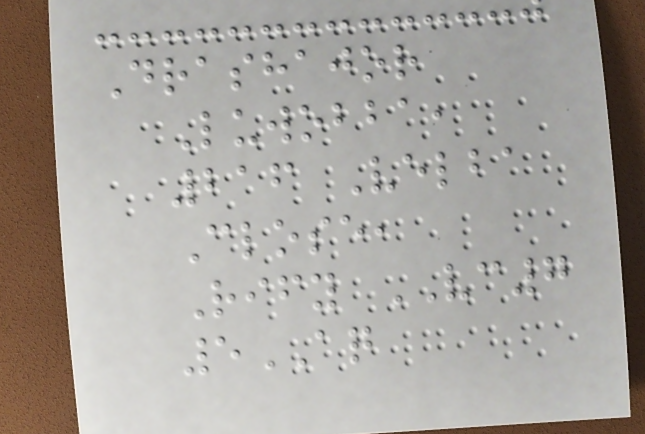Drashajor
Luwobba,
216 Velba
Close,
Rify VC7
5AQ
